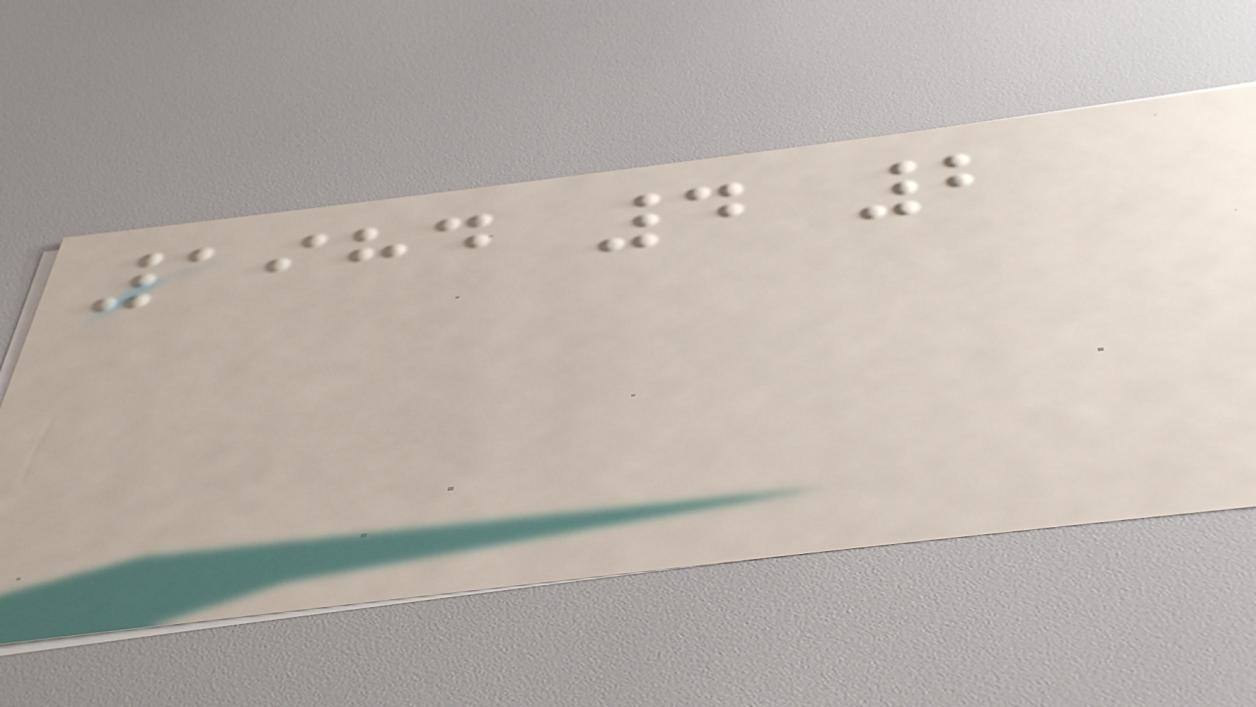1984 4 2
